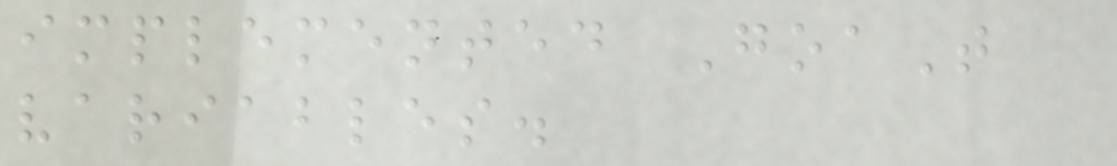implemented GoaT
variables.
